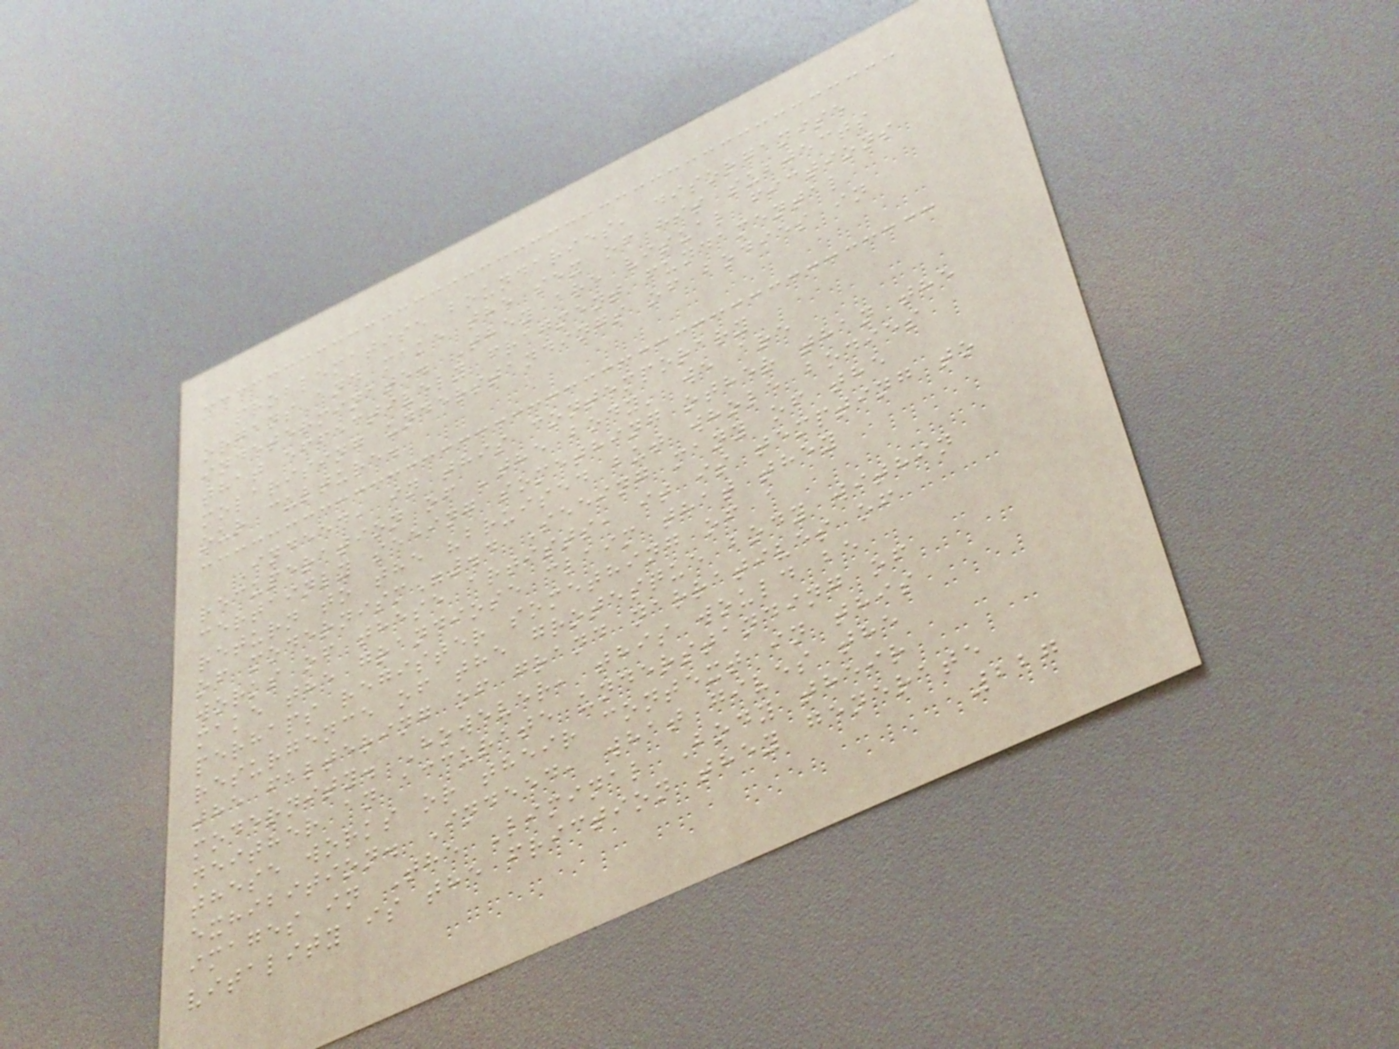problematise boundaries, disorganise
organs and make the sex of his subjects
indeterminate. They are visual fictions
that effectively fragment fundamental
molarising understandings of bodies in
our culture.
Indeed, in this contemporary
recuperation of 'the body' we are
certainly seeing something other than the
return to the "bruised but whole bodies
of modernism".4 Seeing many of the
works of these artists, it is tempting to
make the grandiose claim that they
perhaps register something of a
resurgence of the grotesque body within
the faltering of grand narratives of
modernity. However, this would be
neither an accurate understanding of
these works or their context in this
exhibition. Indeed, what gives the
images in The Liminal Body their
vitality is the friction they generate
227
